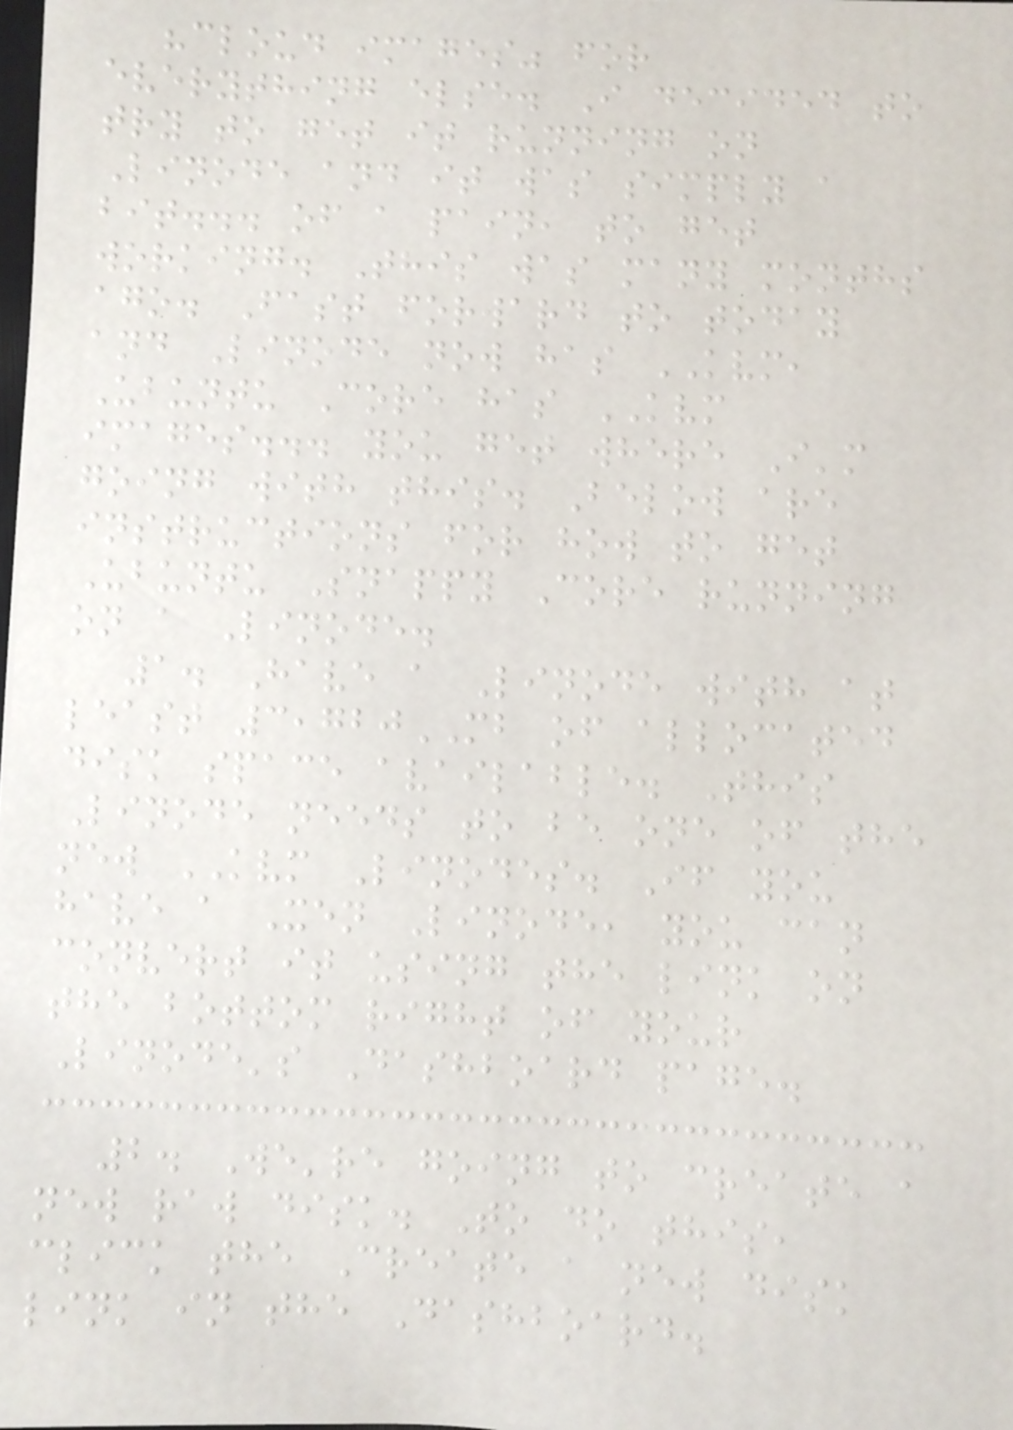"cloud images" for
everything else. I decided to
try to get it running on
Linode and it was simply a
bit... of a pain, to get
working. This was many months
ago. Fast forward to today
and Linode now has KVM,
Ubuntu Core has KVM
images... you get where I'm
going with this. Below are
instructions for how to get
Ubuntu Snappy Core running
on a Linode.
1. Have a Linode with at
least 3,720MB of allocated
disk space available. This
Linode needs to be one of the
new KVM Linodes. If you
have a Xen Linode, you can
convert it using the link on
the bottom right of your
Linode's Dashboard page.
2. We're going to create a
new raw disk. To do this,
click the Create a new disk
link in the Dashboard.
